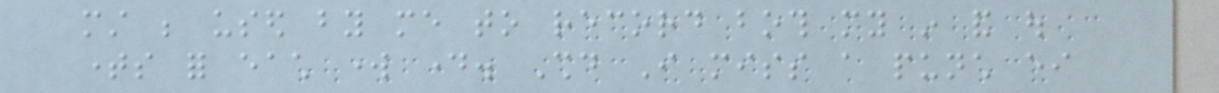must be used by me to record both my in and out
times for each work day. Should I miss a punch either
